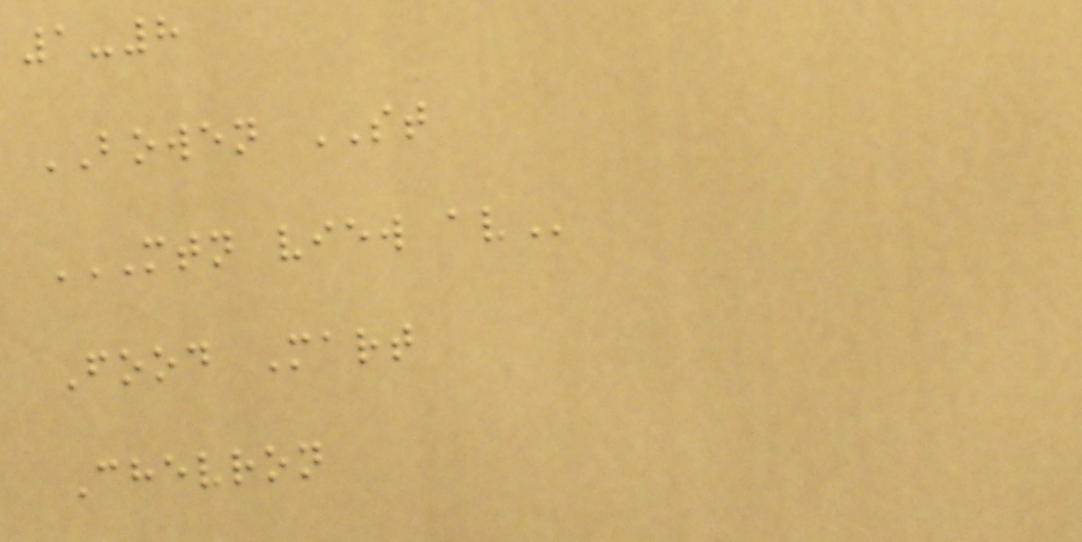1-8
BOWEN ST
MTN VIEW AV
Food Mart
Chevron
